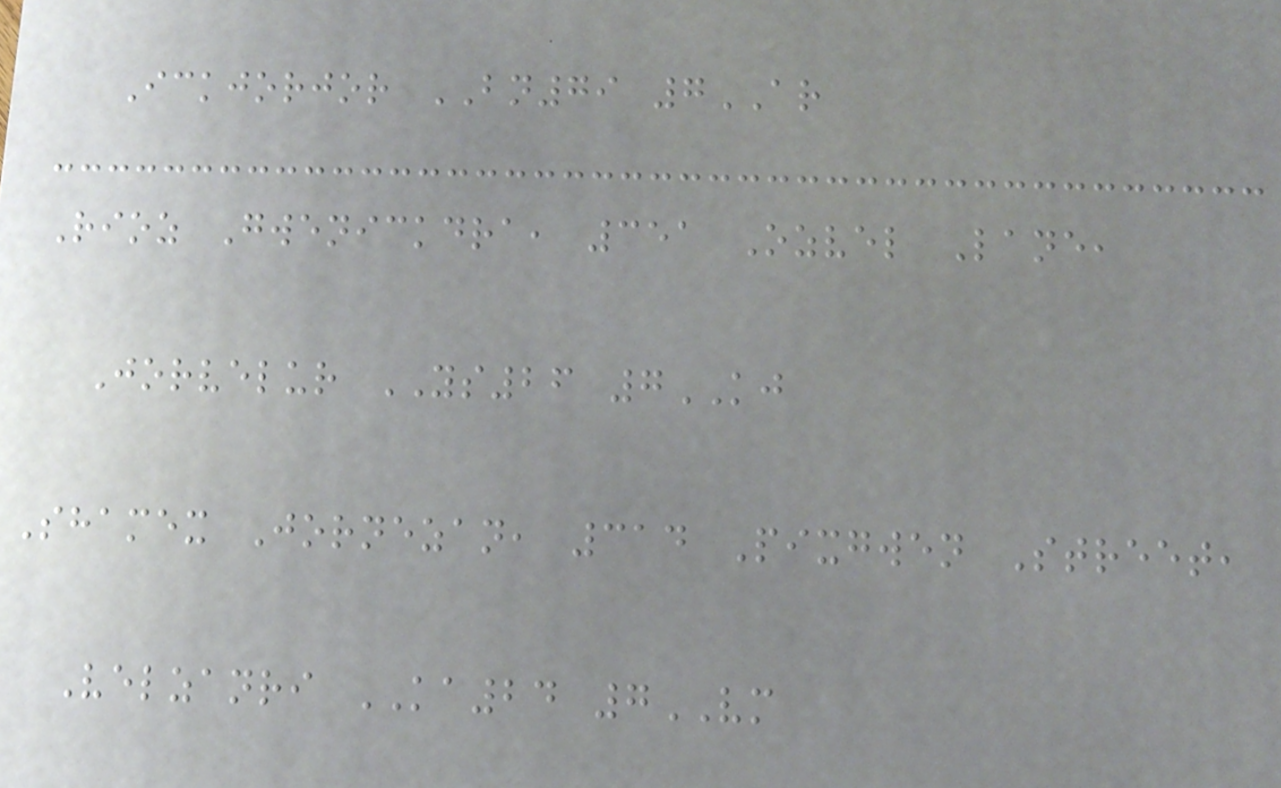Ickjorjor BN79 7AR
Rioz Gwenickdra, 351 Ozvel Lane,
Jorvelur YS26 7KJ
Shamex Jornezan, 314 Pixgwen Street,
Velzanri KA24 7VM
